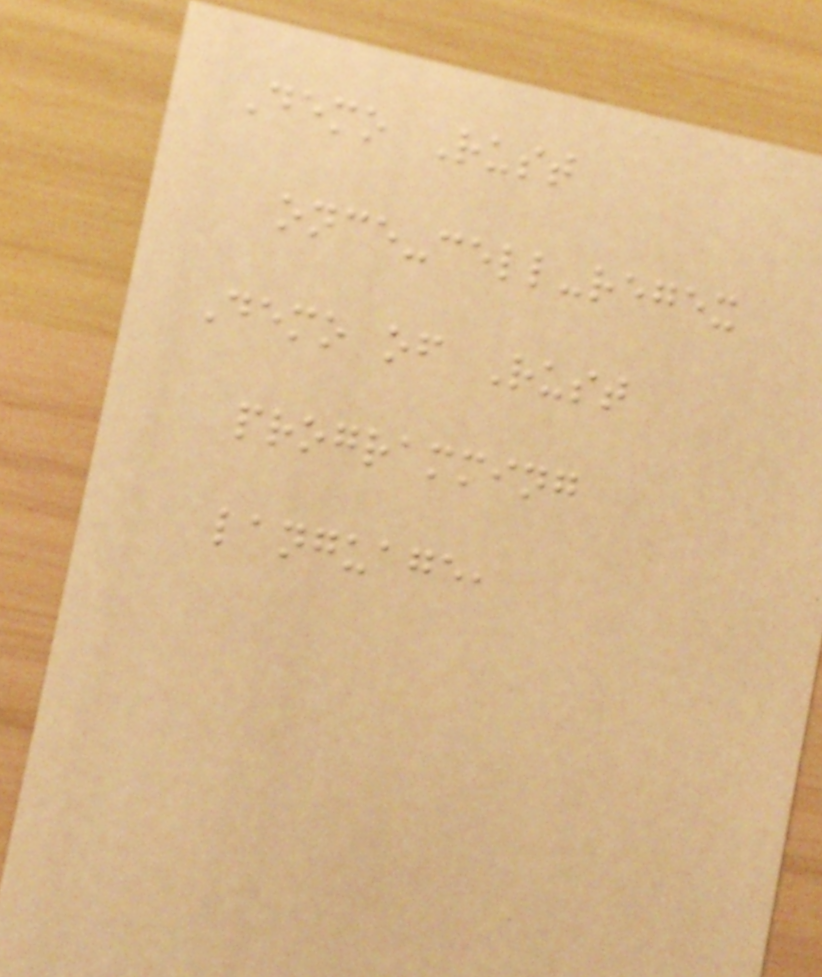Demo Rust
once-cell-regex
Demo of Rust
programming
language,
